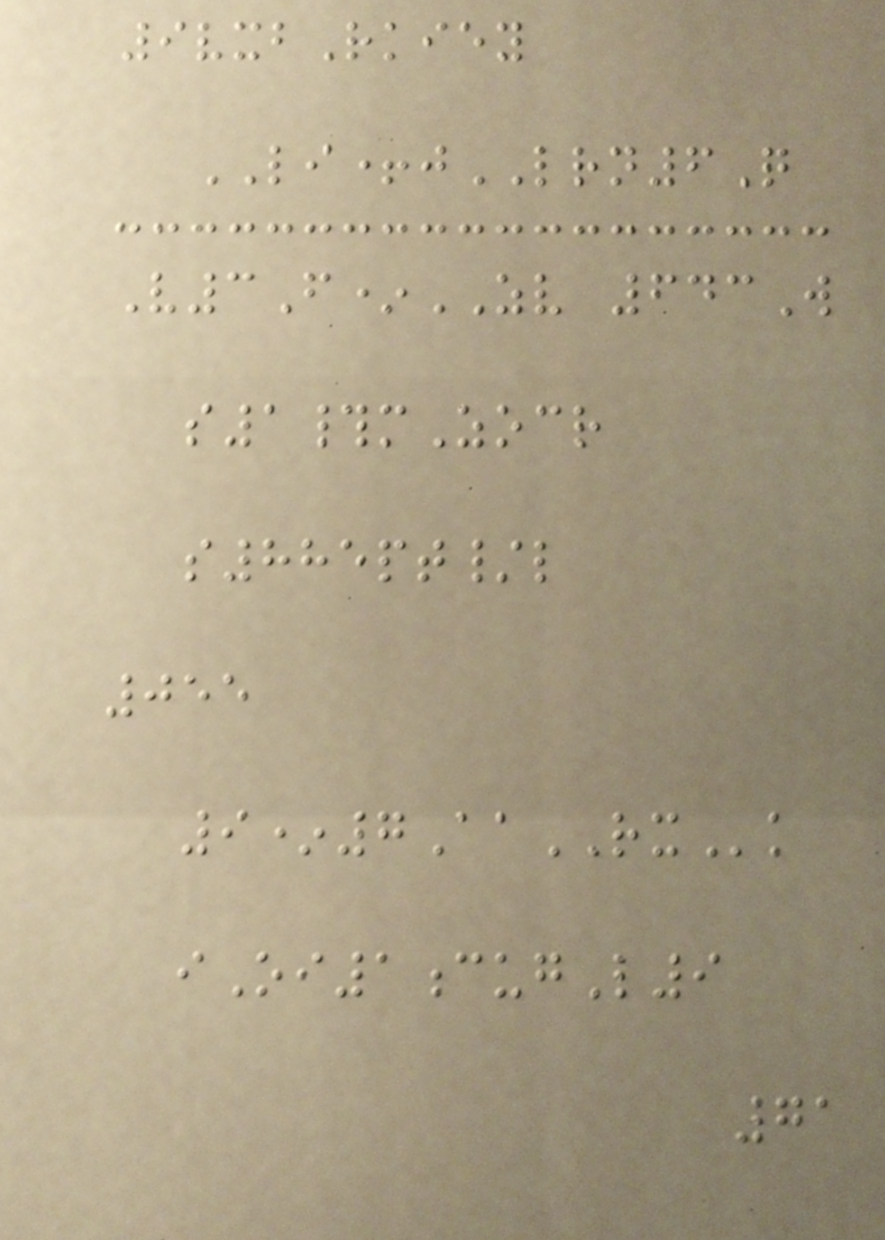9vxbRkiey
LI+jLRN6Q
V3F*ZV 643W
s1#mZocr
s885pt/l
055
9*7AaRXk
iOi1cugL9
71
